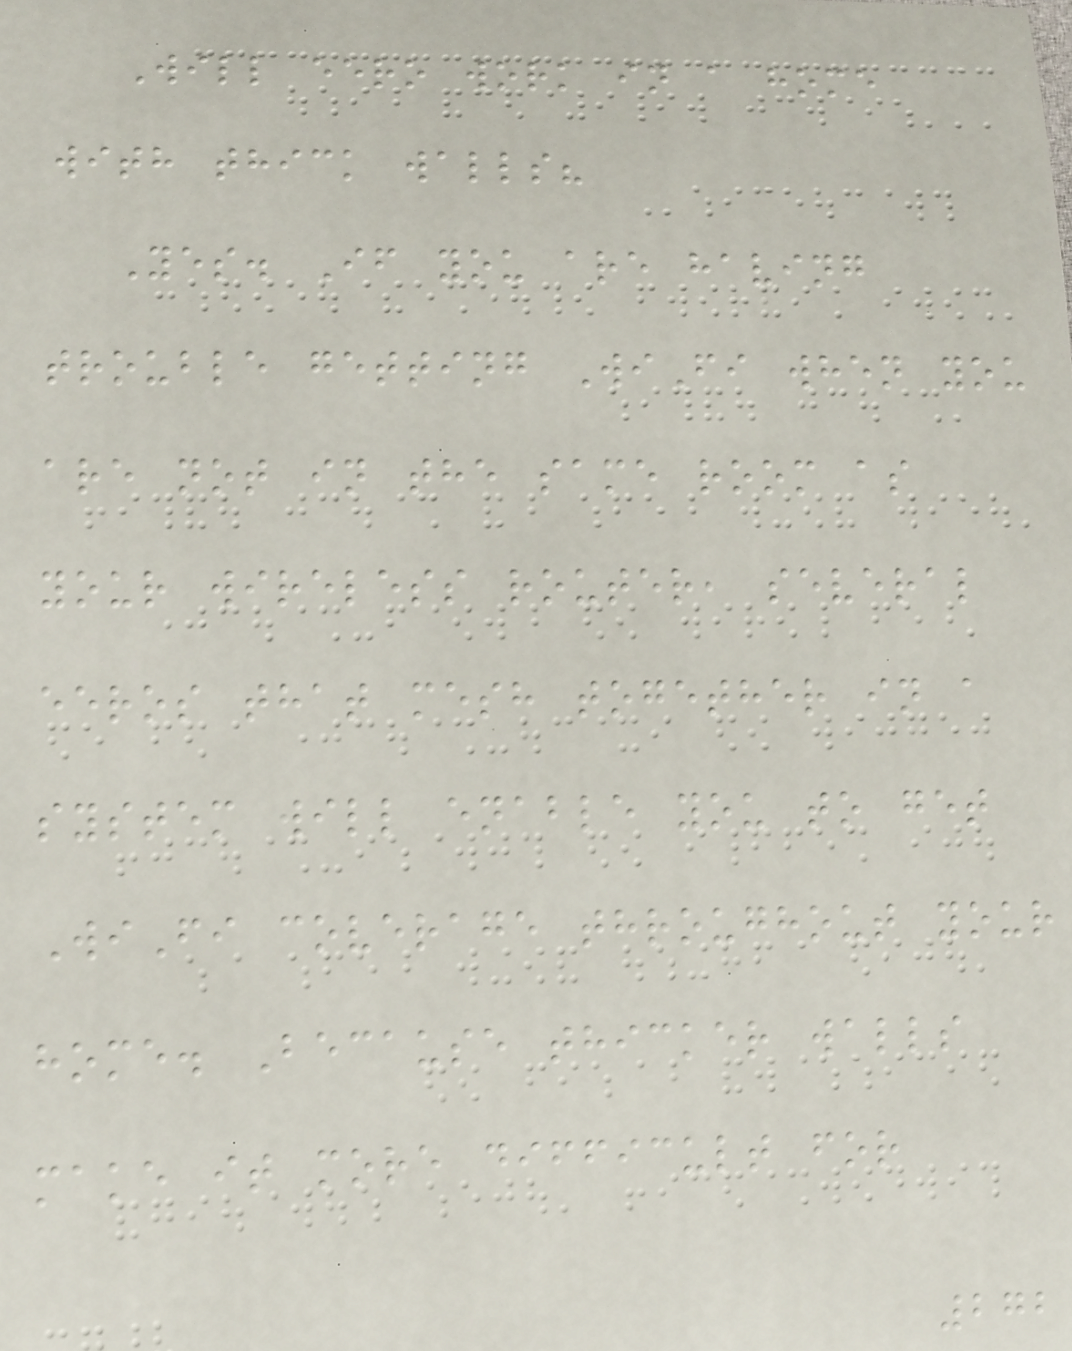Will eero work in a home
with thick walls?
Yes. If you are having
trouble getting WiFi when you
are not in the same room as
your wireless router, several
eeros that mesh together in a
system will enable you to get
WiFi coverage throughout your
home. Because thicker walls
make it more difficult for
272
